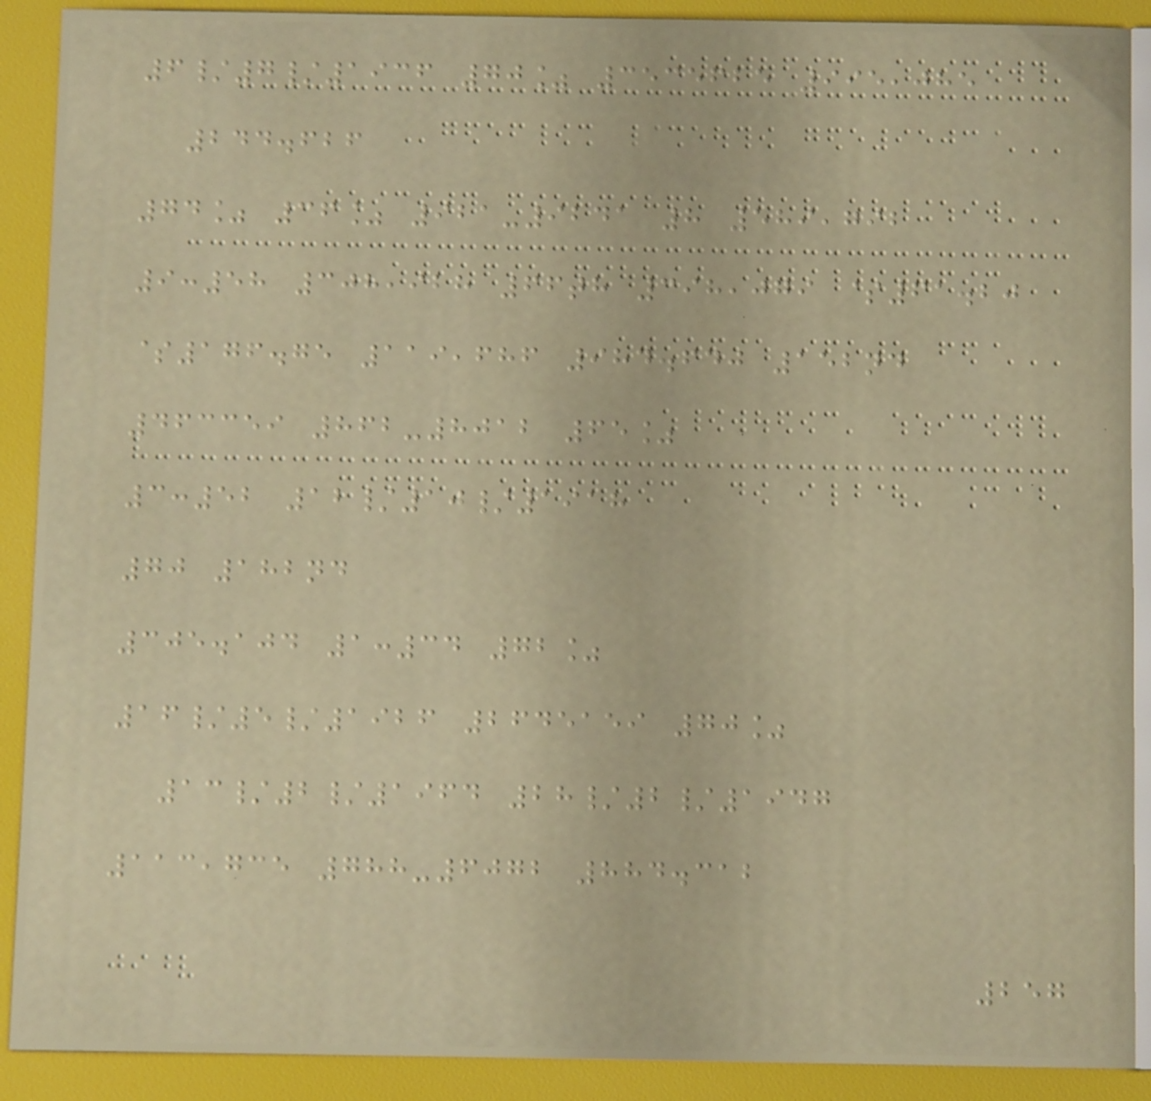6/7/1936 70% 3535625 995,085
244.626
74% 36% 921-9241 8 589,792
9:58 308,928 66th 398,079 $61.20
$176.75 119,686 984.640 152nd
463359 862-8012 65%
3:52 12/10/1918
70 182nd
305.104 1:34 72%
16/5/1926 2645159 70%
13/2/1964 28/2/1947
113,735 788-6072 884.312
257
